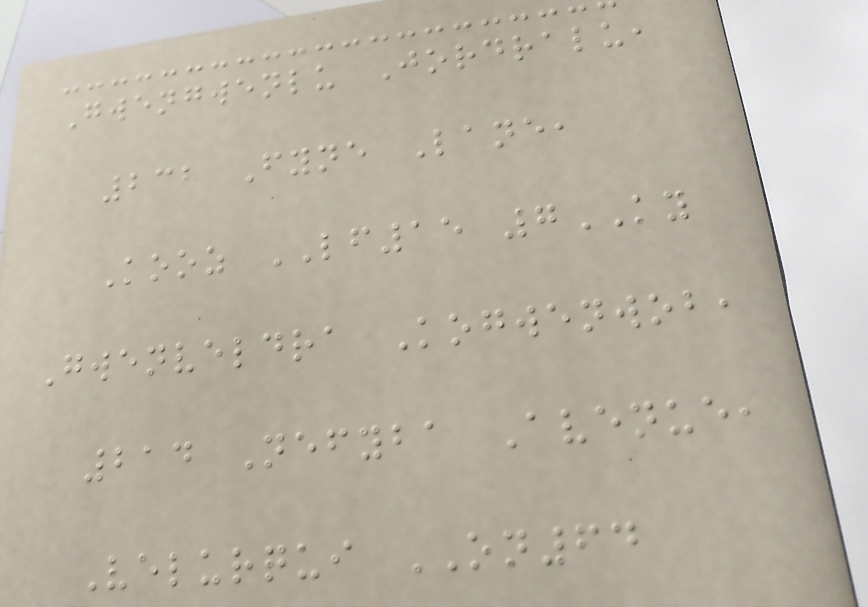Gwengwenlu Jordralu,
232 Fyne Lane,
Kooz LF15 7KY
Gwenveldra Kogwenwob,
214 Nefyba Avenue,
Velurqui ON64
